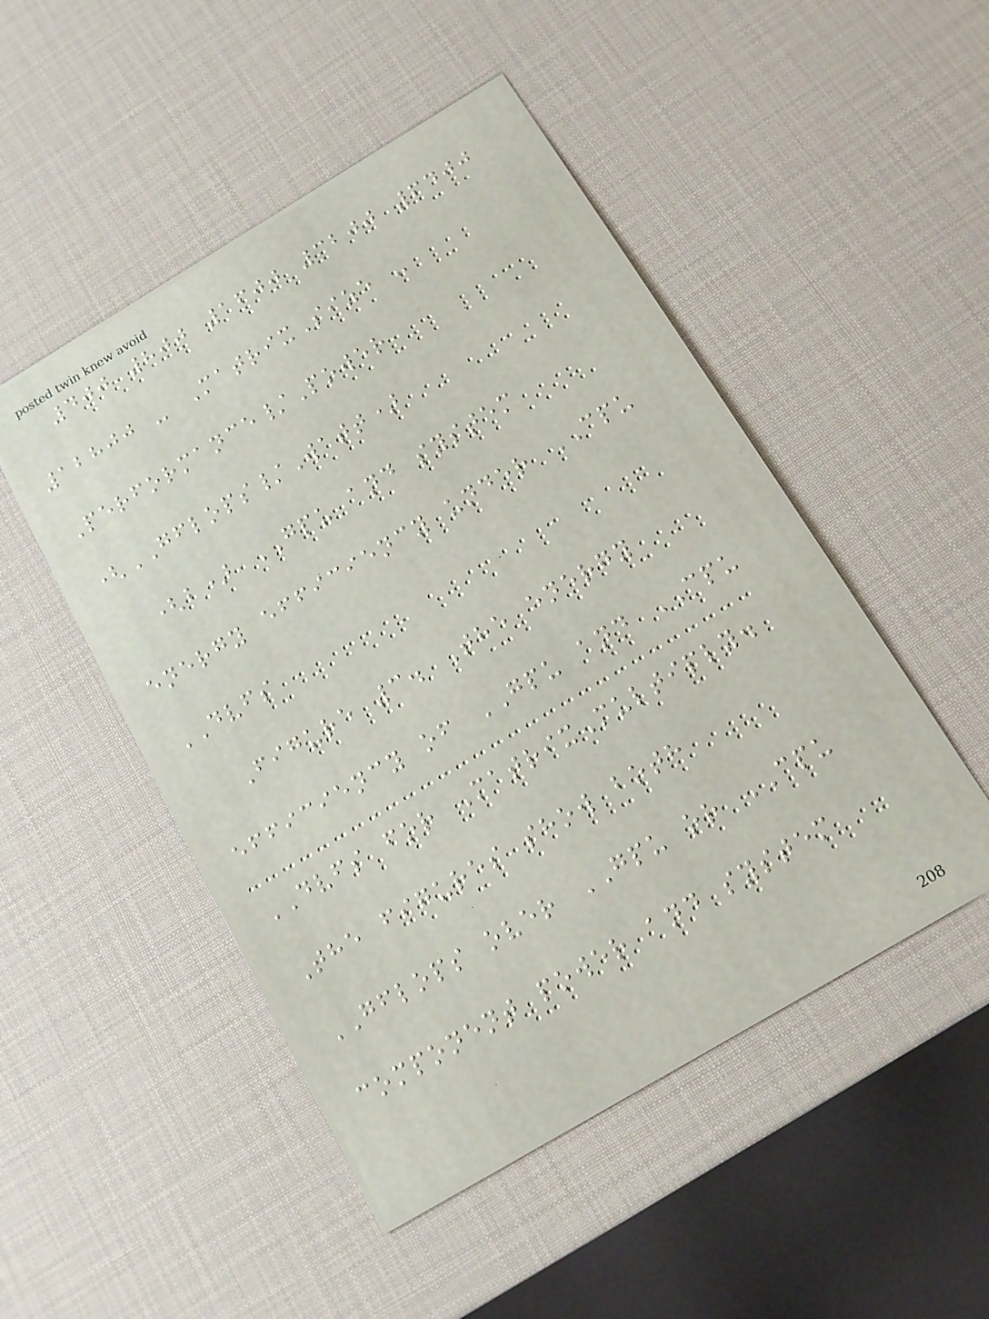400 800 1600 3200 6400
12800 - MatrixSize -
Performance/Power
(GFLOPS/Watt)
(b) GPU and system
energy efficiency under CPU
DVFS
Figure 3. The energy
efficiency of GPU and CPU
DVFS for MatrixMultiply.
The figures show both
GFLOPS over GPU or CPU
component power and system
